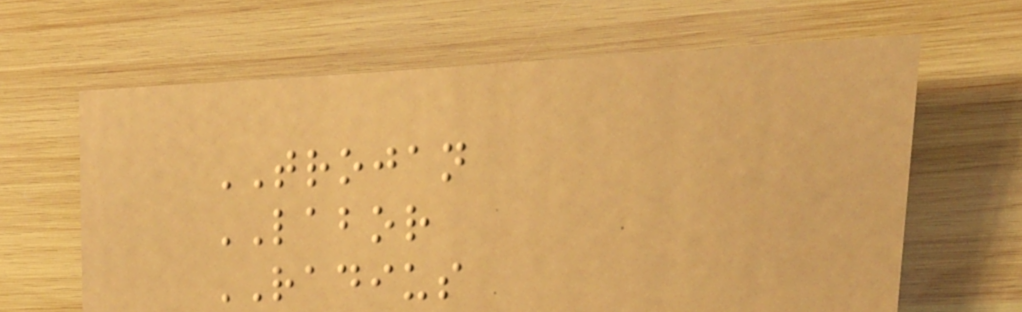TROJAN
LABOR
RADIUS
